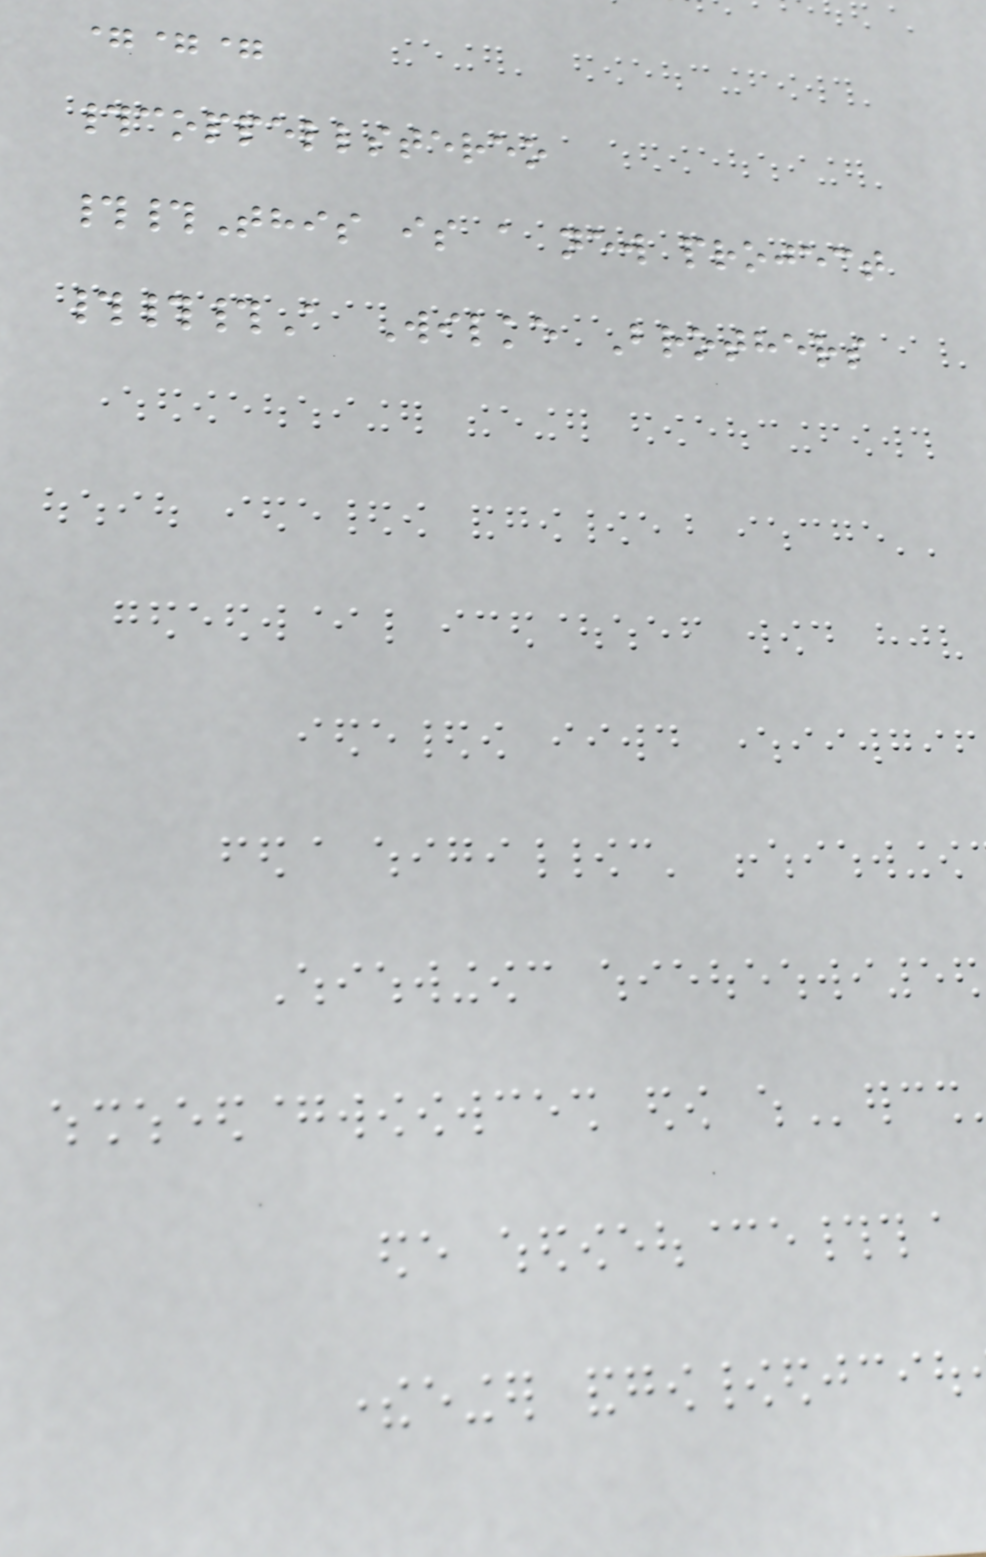===
#coppellstereo
##This is a new project
###A Wilke Brothers
